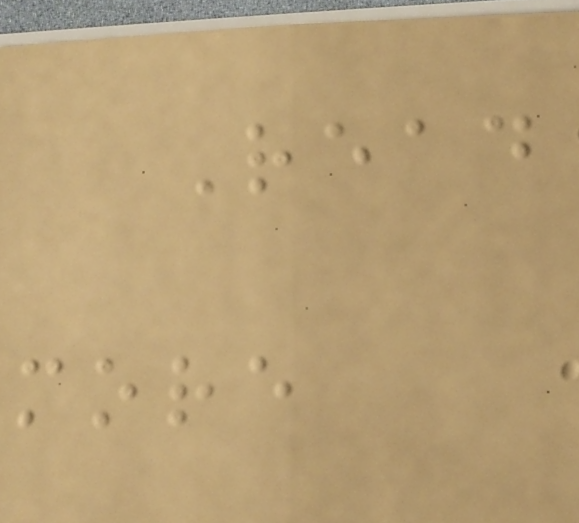Read
more
